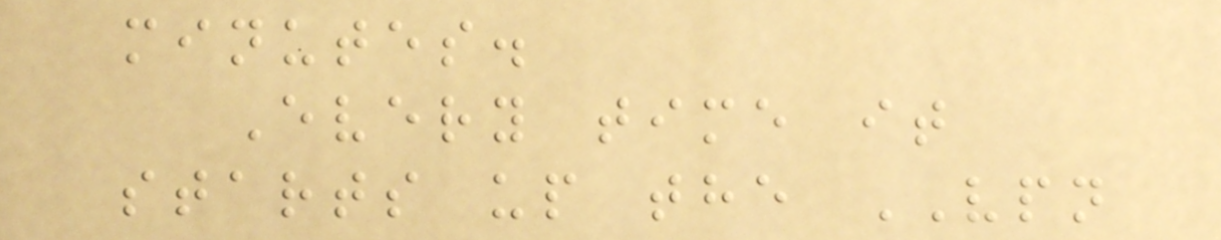minutes.
Every time it
starts up the VPN
